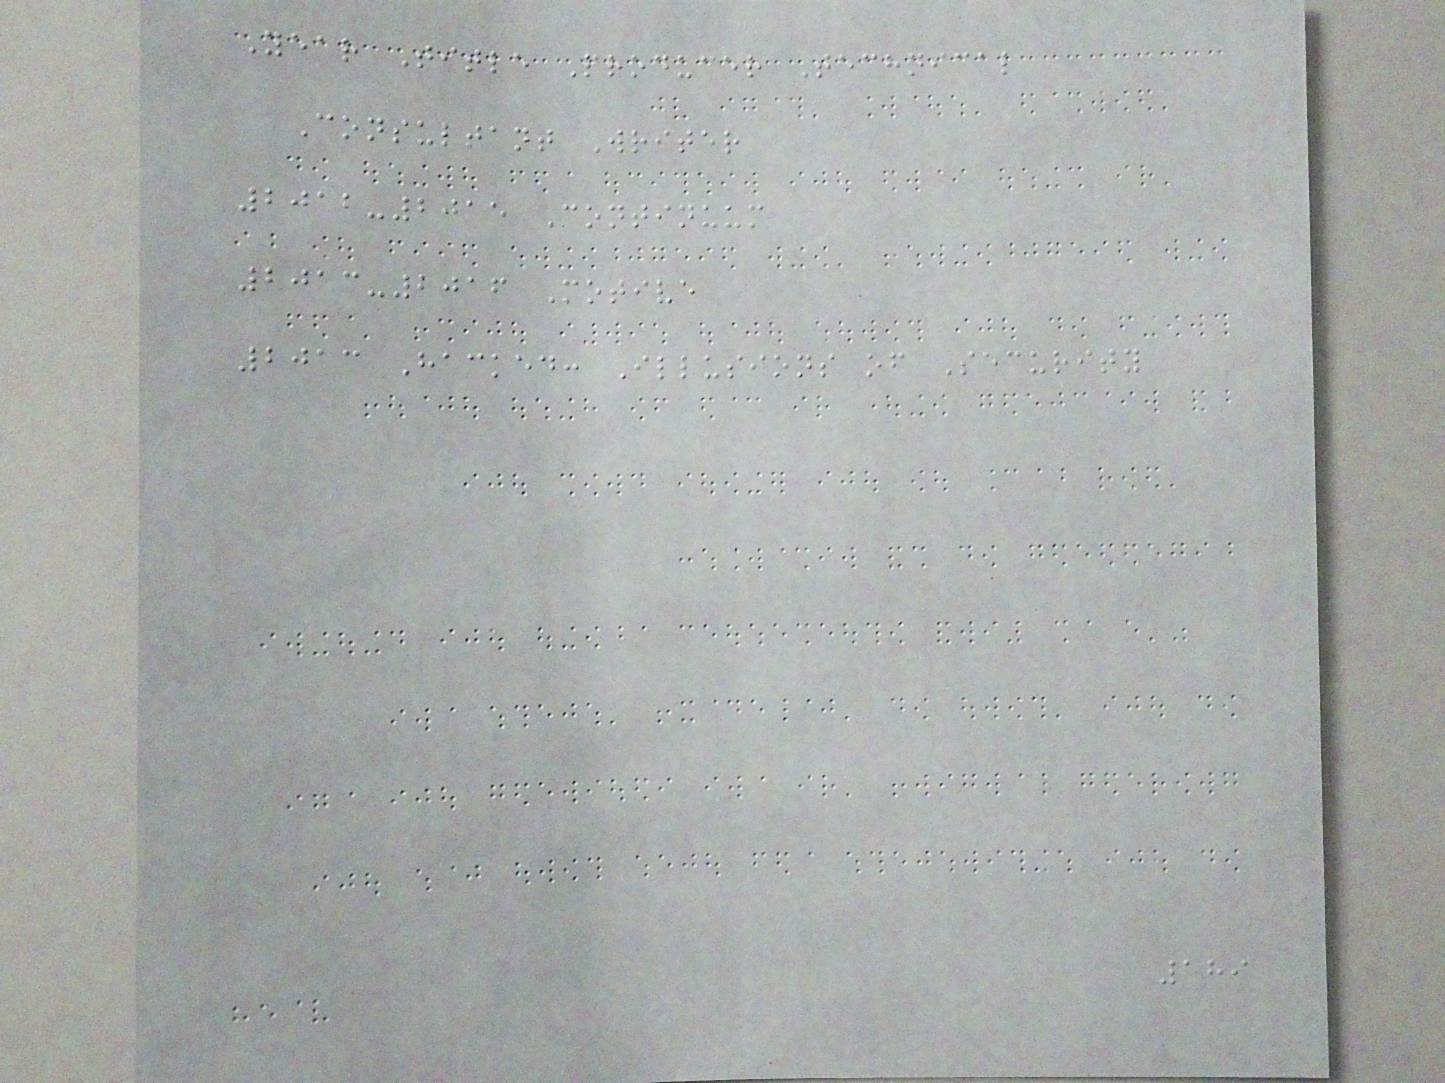Year Title Producer Technical
Consultant Writer
2012-2015 Continuum
2013-2016 Motive
2013 Hacked: Illusions of Security
189
